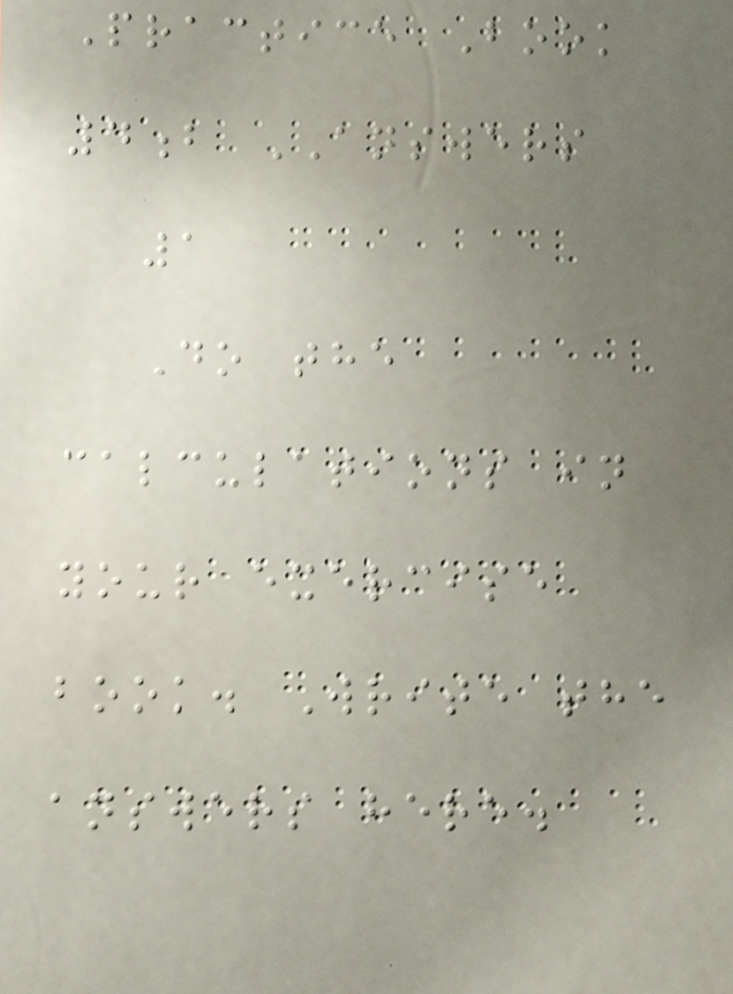Practice Book
4b ANSWERS
1
Do the
calculations in
your exercise
book. Write the
answers here.
